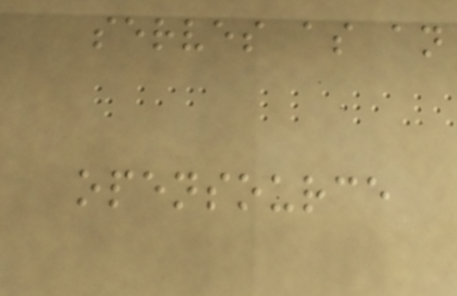serves as an
opensource
